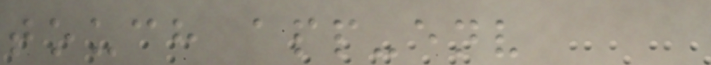touch app-env
